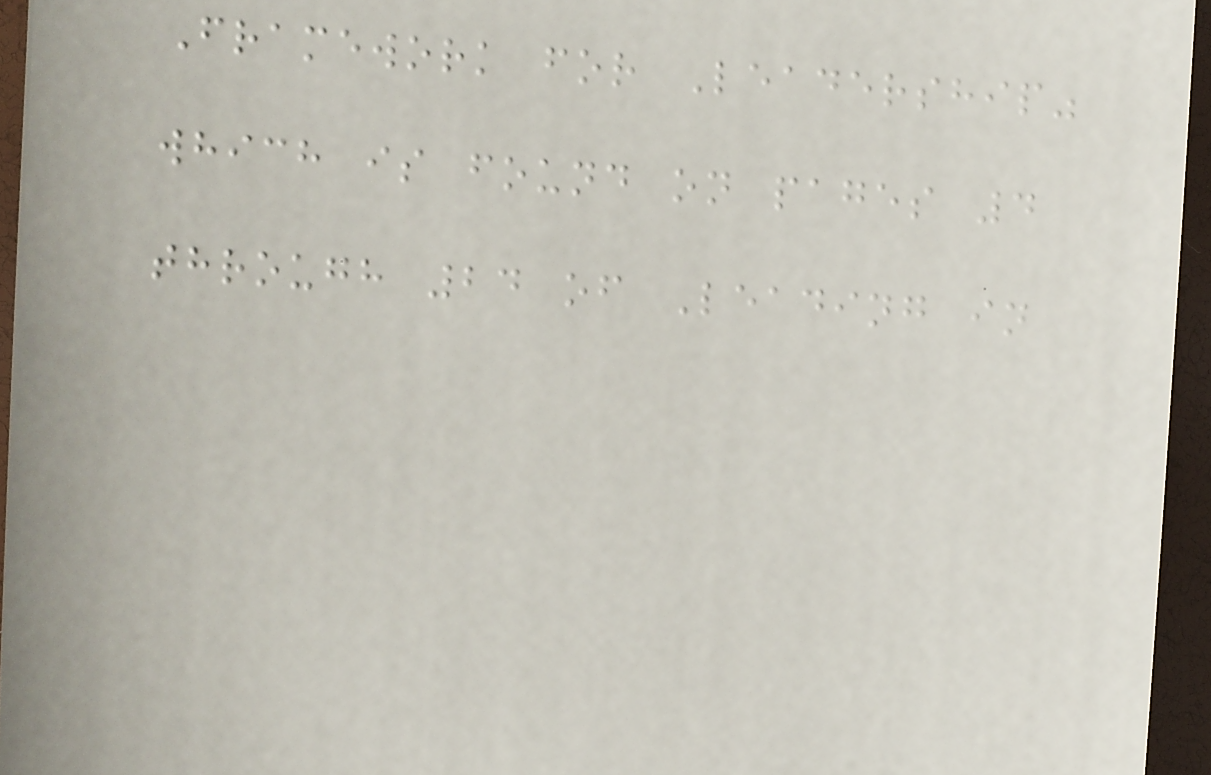Framework for Leadership"
which is found on pages 4
through 24 of Leading in
